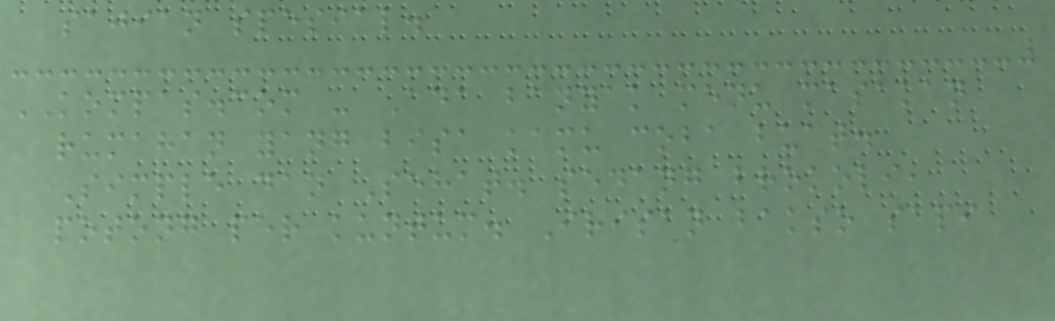sajian spesial.
KOMPAS.com - Ada banyak menu masakan
rumahan yang bisa kamu coba buat.
Simple dan Sehat. sedang brokoli,
potong per kuntum. Irisan bakso sapi
